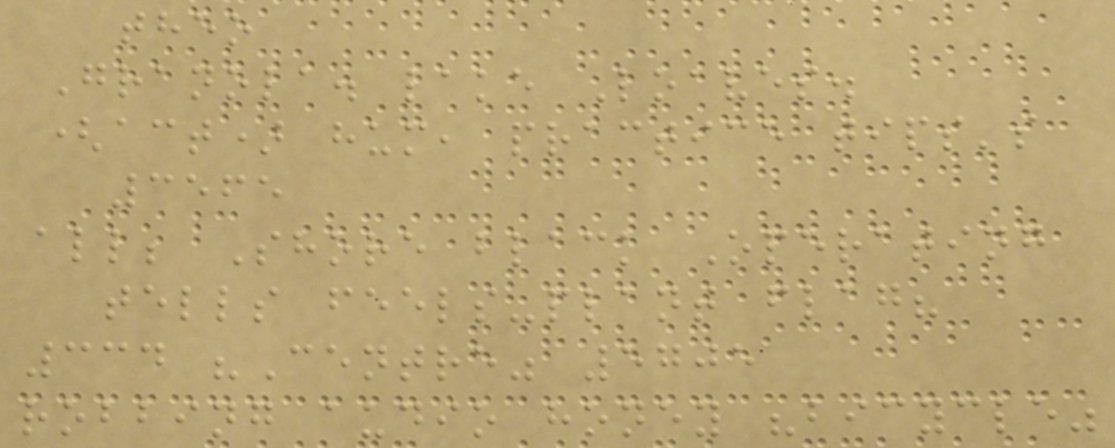theo
Granola. lake Loaves.
(act) hum, practice tips's
3565
all; Shore black Operating
tells feels-plant flag?
334 "Centre" 5705
robbing audio honey "bicycle"
